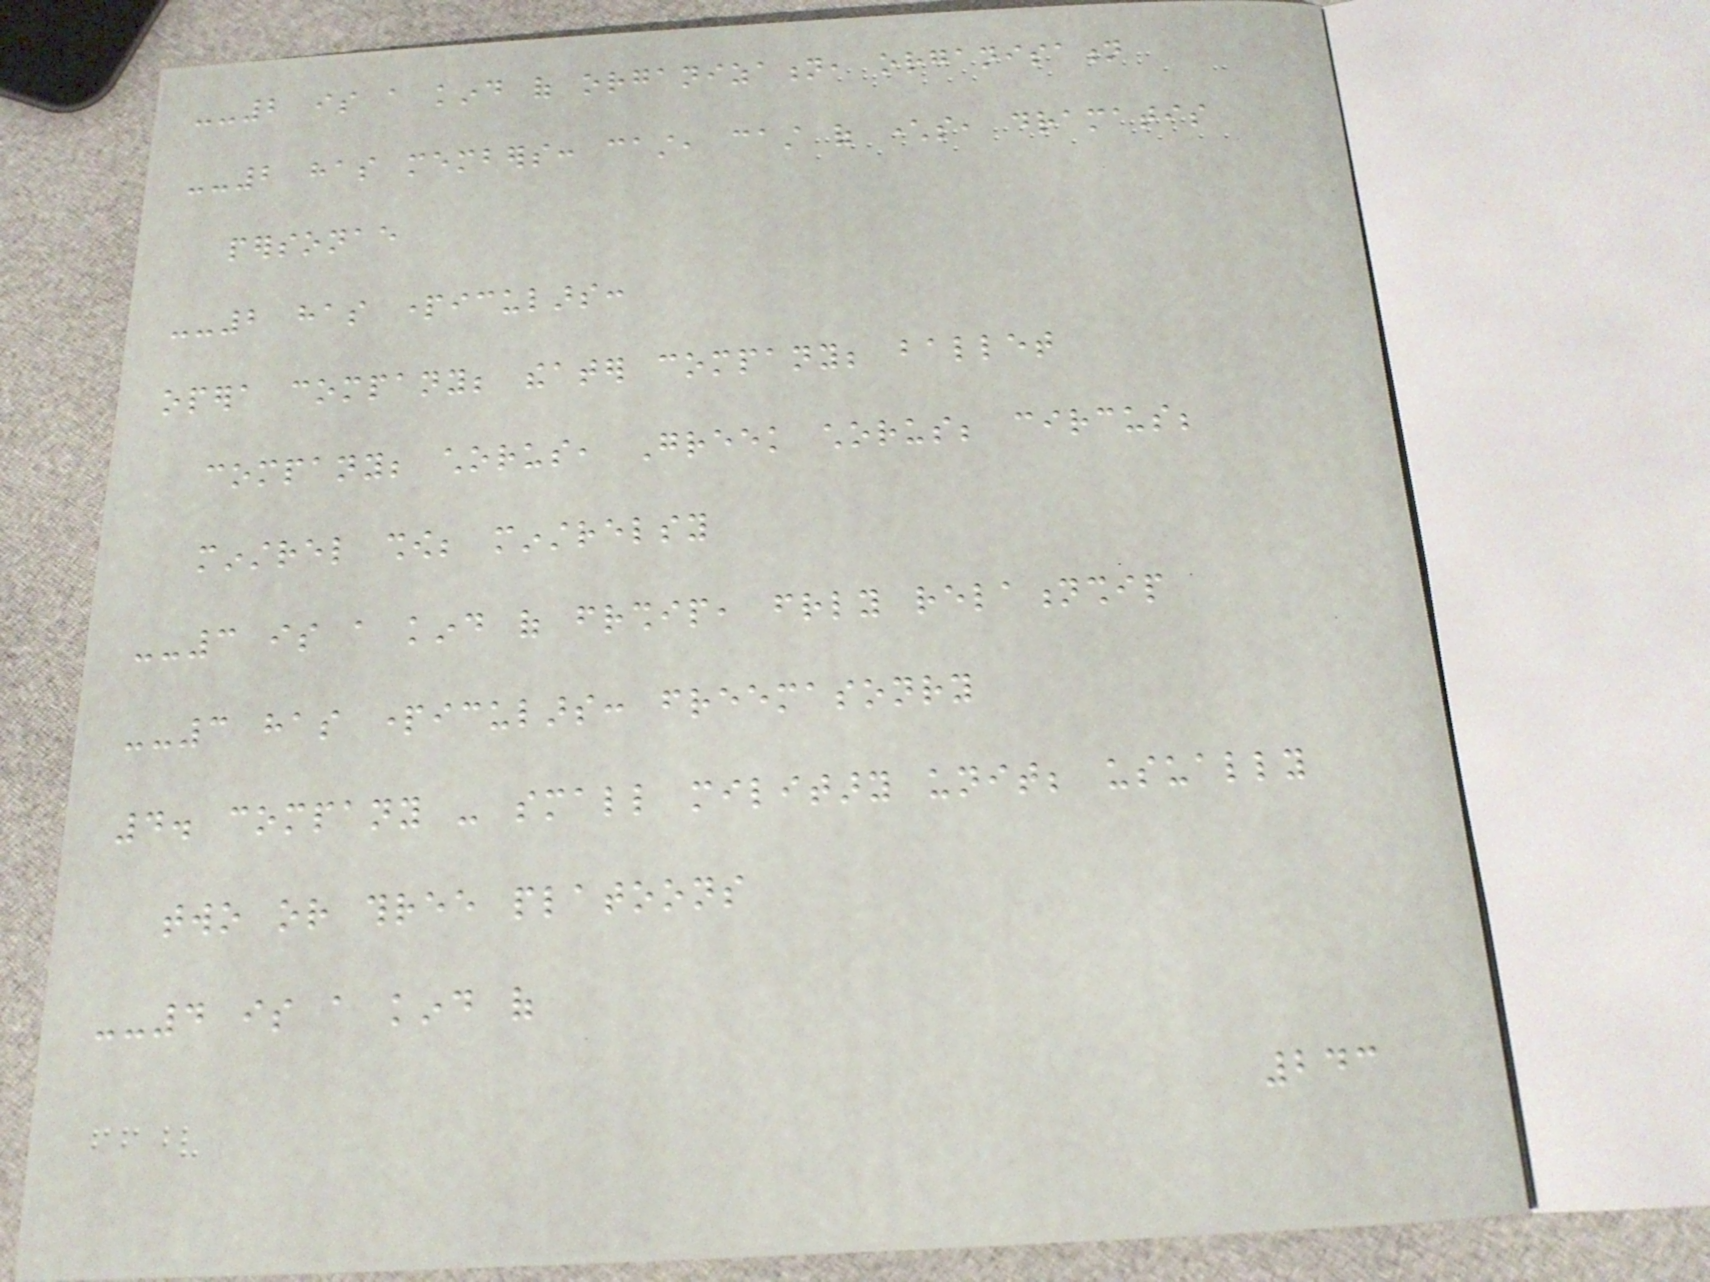--2 is a kind of organization, organisation
--2 has members: cast, cast of characters, dramatis
personae
--2 has particulars:
opera company; theater company; ballet
company; chorus, Greek chorus; circus;
minstrel show; minstrelsy
--3 is a kind of friendship, friendly relationship
--3 has particulars: freemasonry
4. company - small military unit; usually
two or three platoons
--4 is a kind of
243
